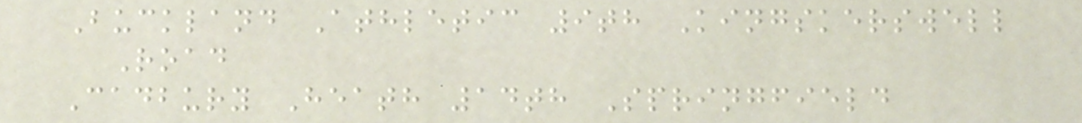Buckland Athletic 9th Kingskerswell
Road
Cadbury Heath 14th Springfield
